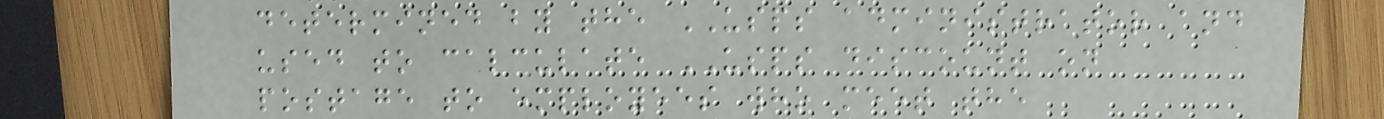determined by the USPS administrator and
used to calculate USPS discount on
postage to employees who meet the
